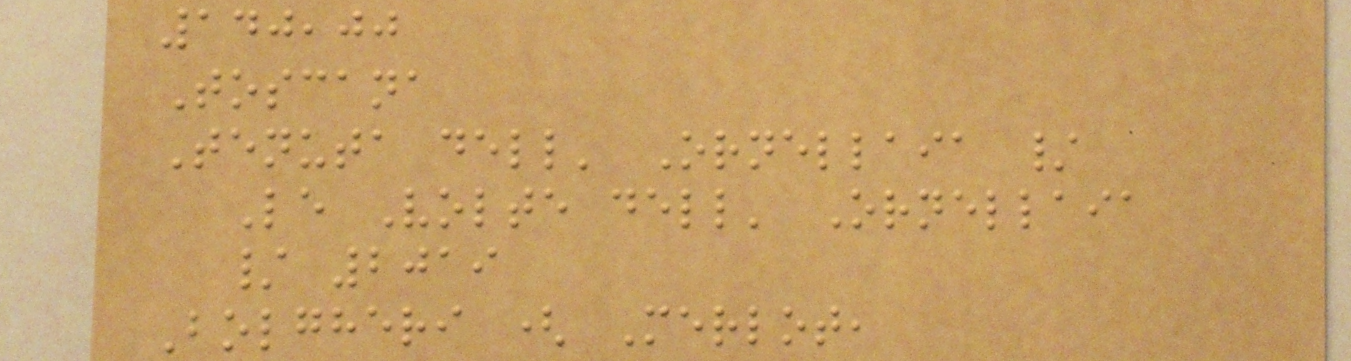140,00
Toscana
Tenuta dell' Ornellaia /
Le Volte dell' Ornellaia
/ 2019
Bolgheri ( Merlot,
